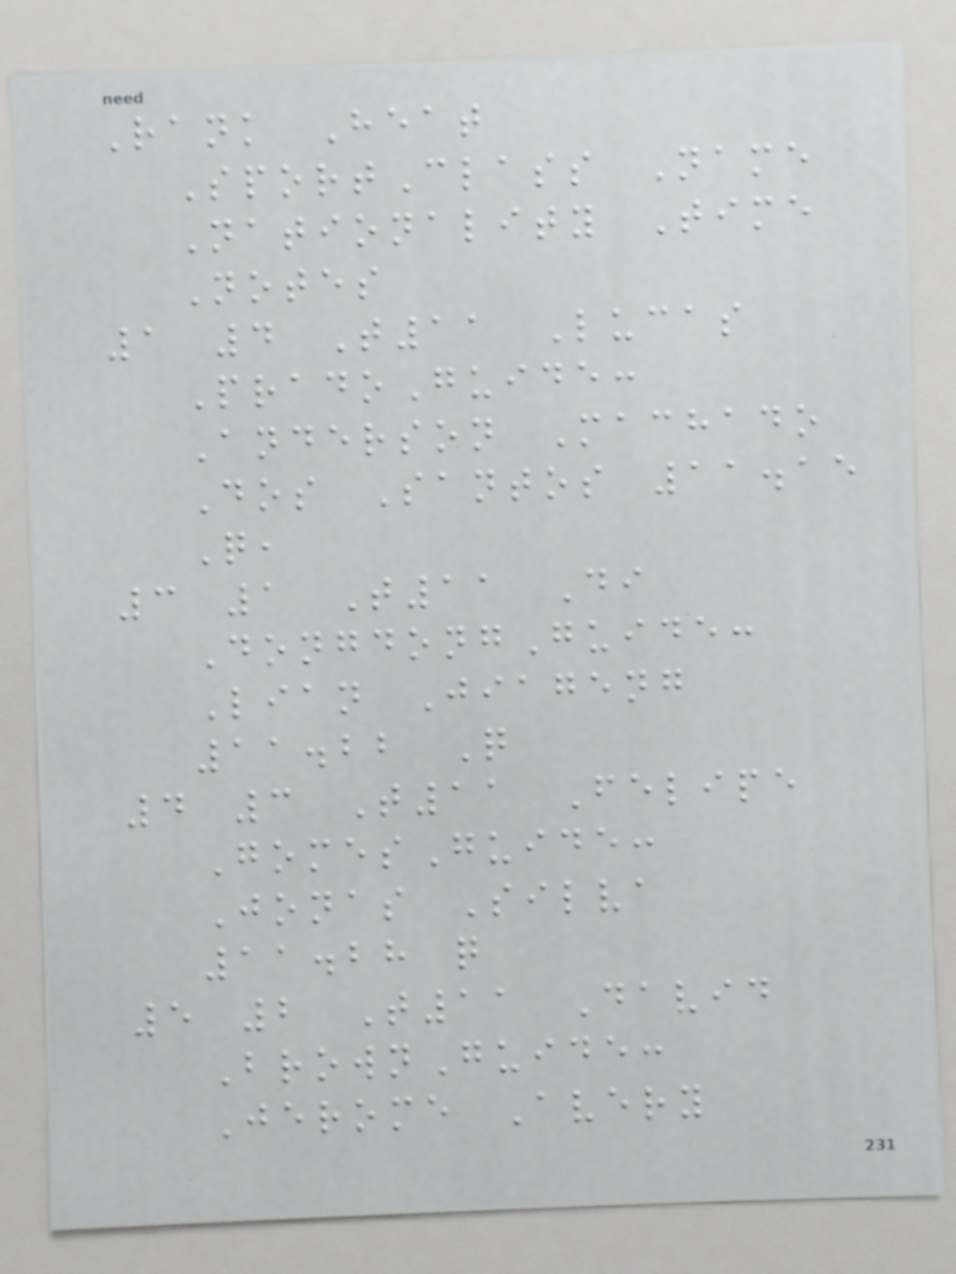Rank Heat
SportClass Name
Nationality Time
Notes
1 4 T11 Lucas
PradoGuide:
Anderson Machado
Dos Santos 11.15
Q,
3 1 T11 Di
DongdongGuide:
Lian Jiageng
11.22 Q
4 3 T11 Felipe
GomesGuide:
Jonas Silva
11.28 q
5 2 T11 David
BrownGuide:
Jerome Avery
